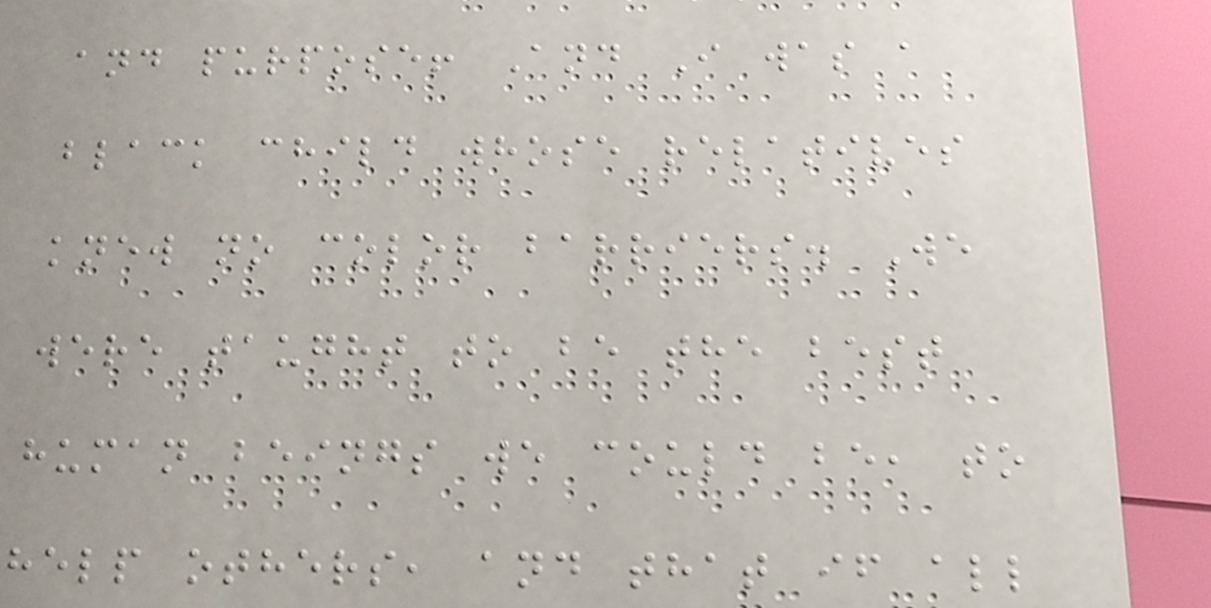and purpose! And I was a
black child whose relatives
knew no color barriers. We
were taught to be the best
human beings we could be, to
help others, and that if all
